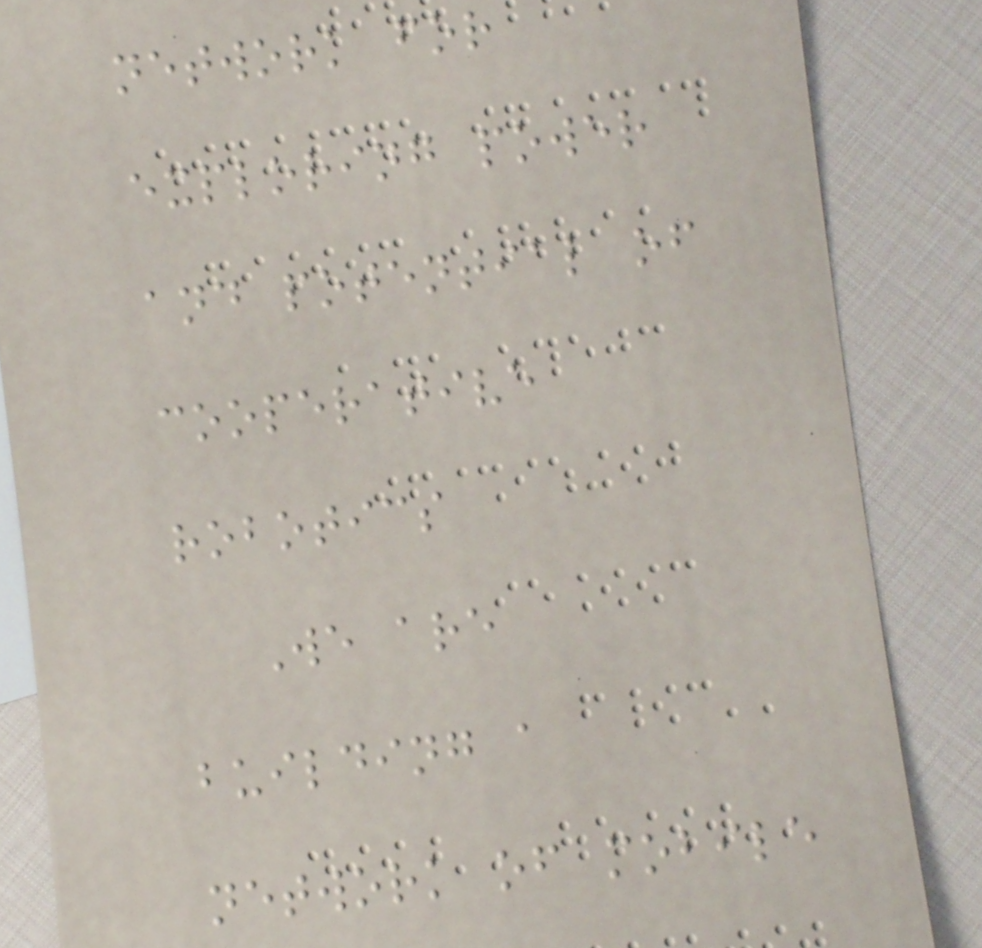network for
exploring power
and potential of
cooperative
robotics
We are
building a
network of mobile
